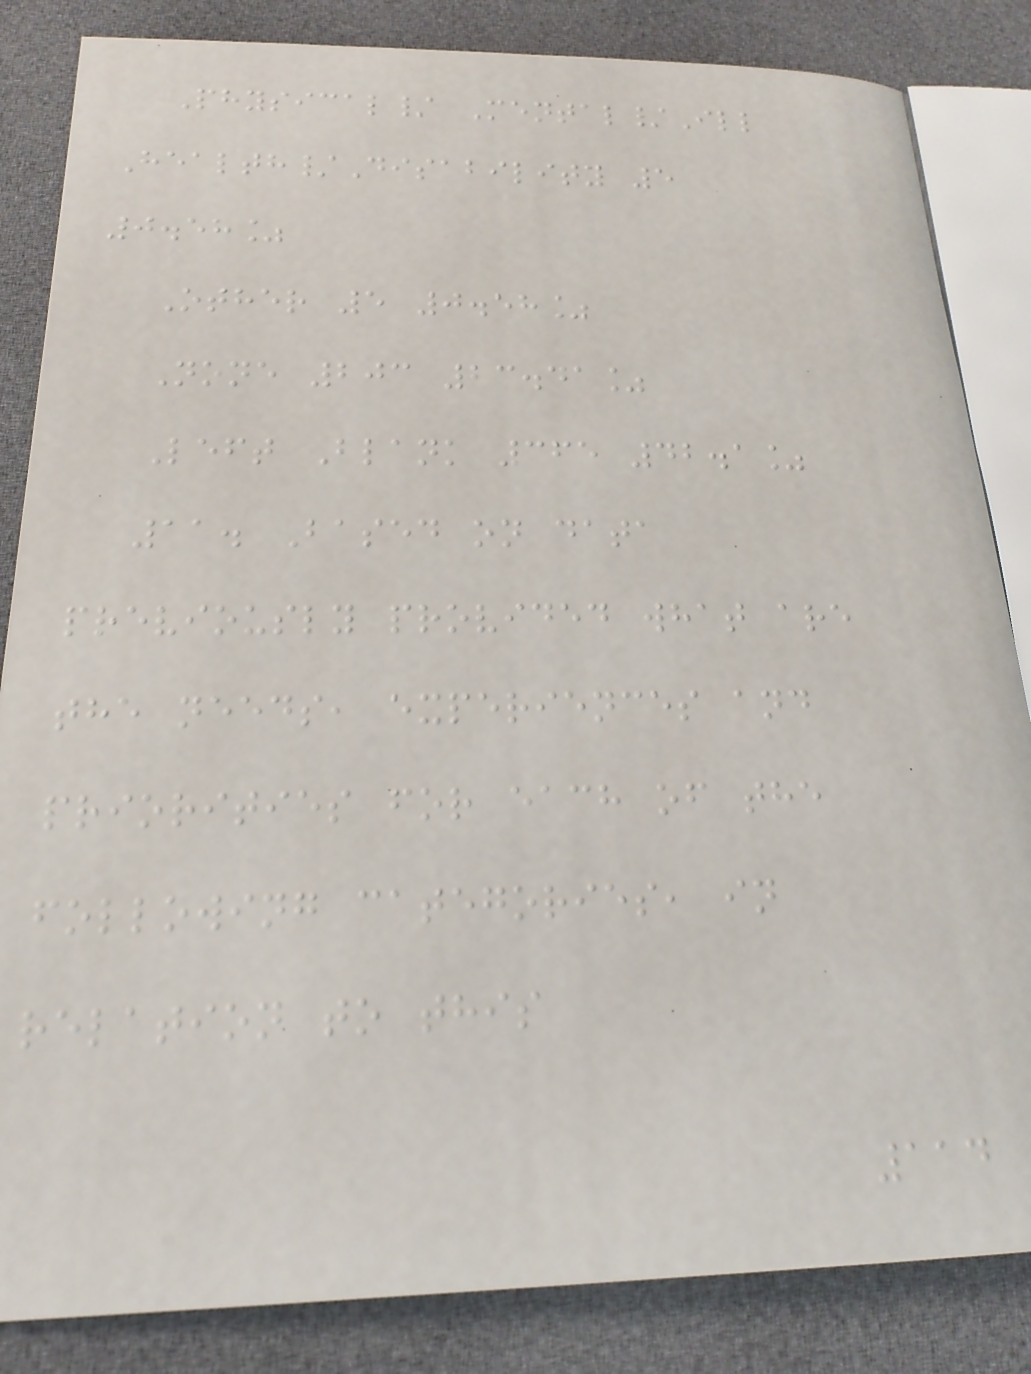Physical/ Mental/Ill
Health/Disability 5
0.58%
Other 5 0.58%
None 203 23.41%
Left Blank 365 42.1%
11. Based on data
previously provided what are
the needs, experiences and
priorities for each of the
following categories, in
relation to this
114
